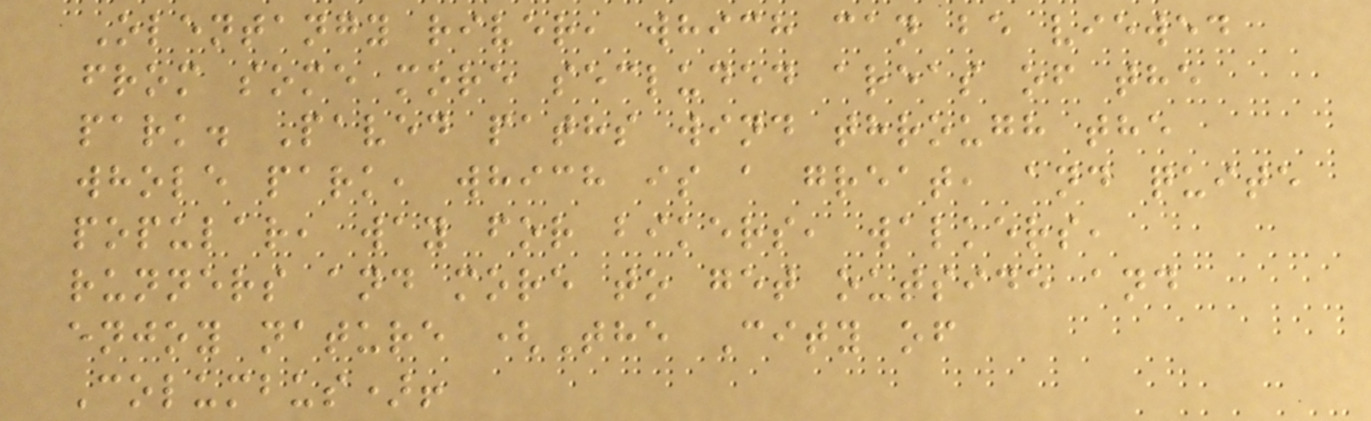Olentangy river, which can be viewed
from some more secluded areas of the
park. Paved paths wind through the
whole park, which is a great, and quite
popular, way for bikers, walkers,
runners and more to get outside and
enjoy nature (The City of
Columbus)!
